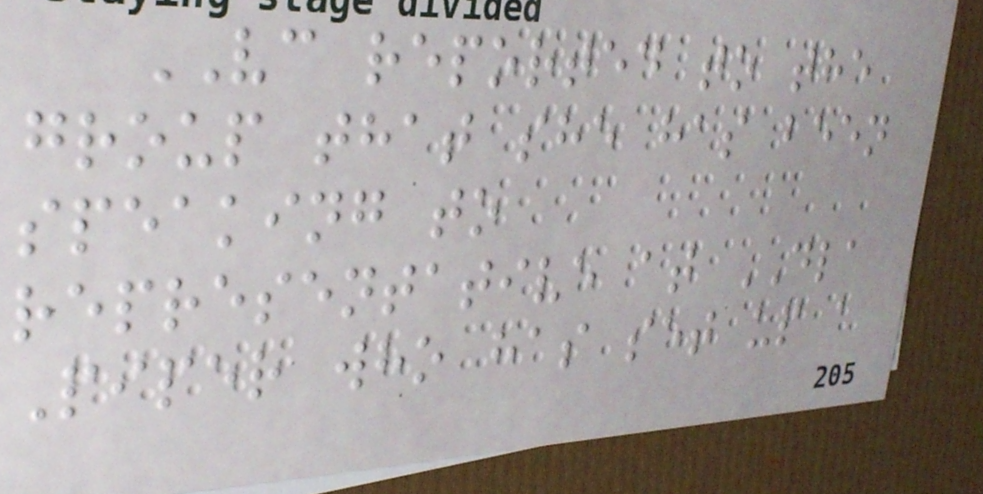VC reported to the
group that she has been
speaking to
representative at DLA
Piper who has set up a
